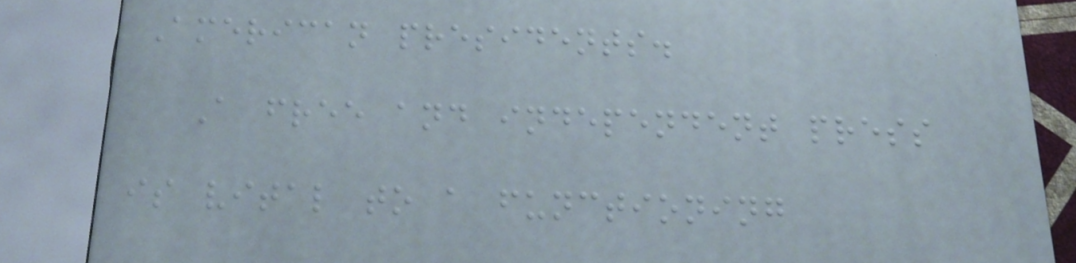American presidents.
A free and independent press
is vital to a functioning
